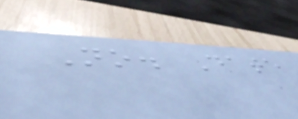No. Date
